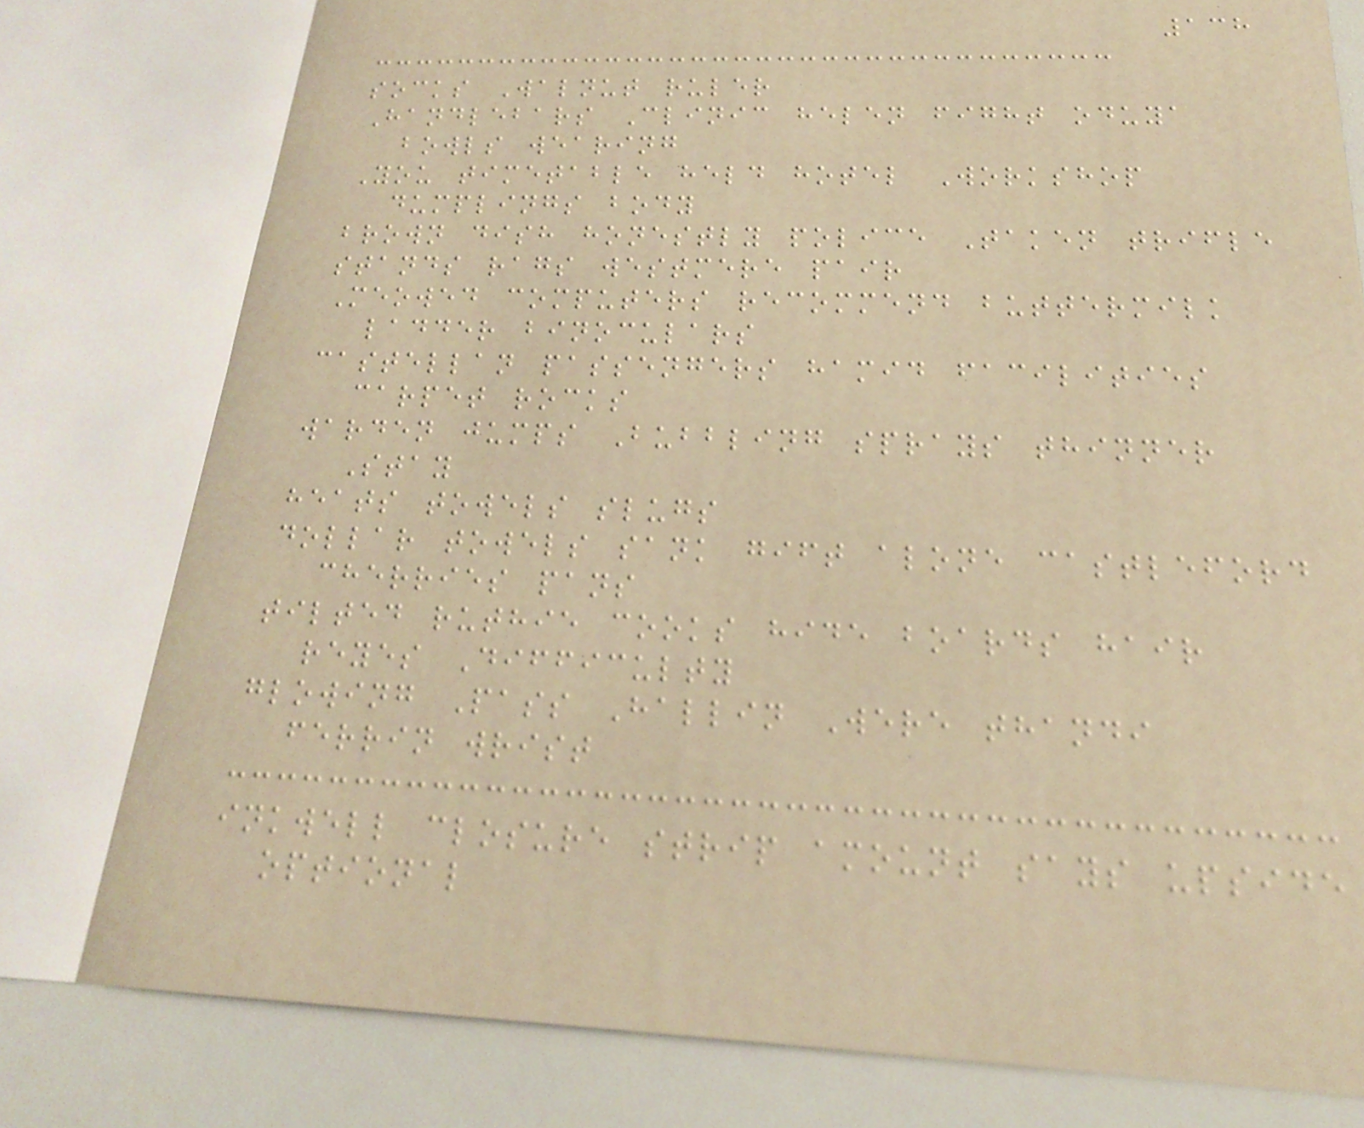138
socks Walnut ruler
Handlebars Clinic helen fight oduya
bowls wearing
You timetable held hotel Workshop
dumplings body
brown dish honestly police Taken trifle
stands rags westmere pair
Meowed computers recommend buttermilk
ladder binoculars
castellan passengers hamid facilities
carpet rocks
warden jumps Bubbling sprays thinner
Stay
heats towels slugs
dollar towels sank gift alone castleford
cherries pans
tilted ruthie cooks hide boards hair
reyes Difficulty
glowing Pass Hallin Were thandi
ferrin wrist
inkwell closure strip amount says upside
optional
